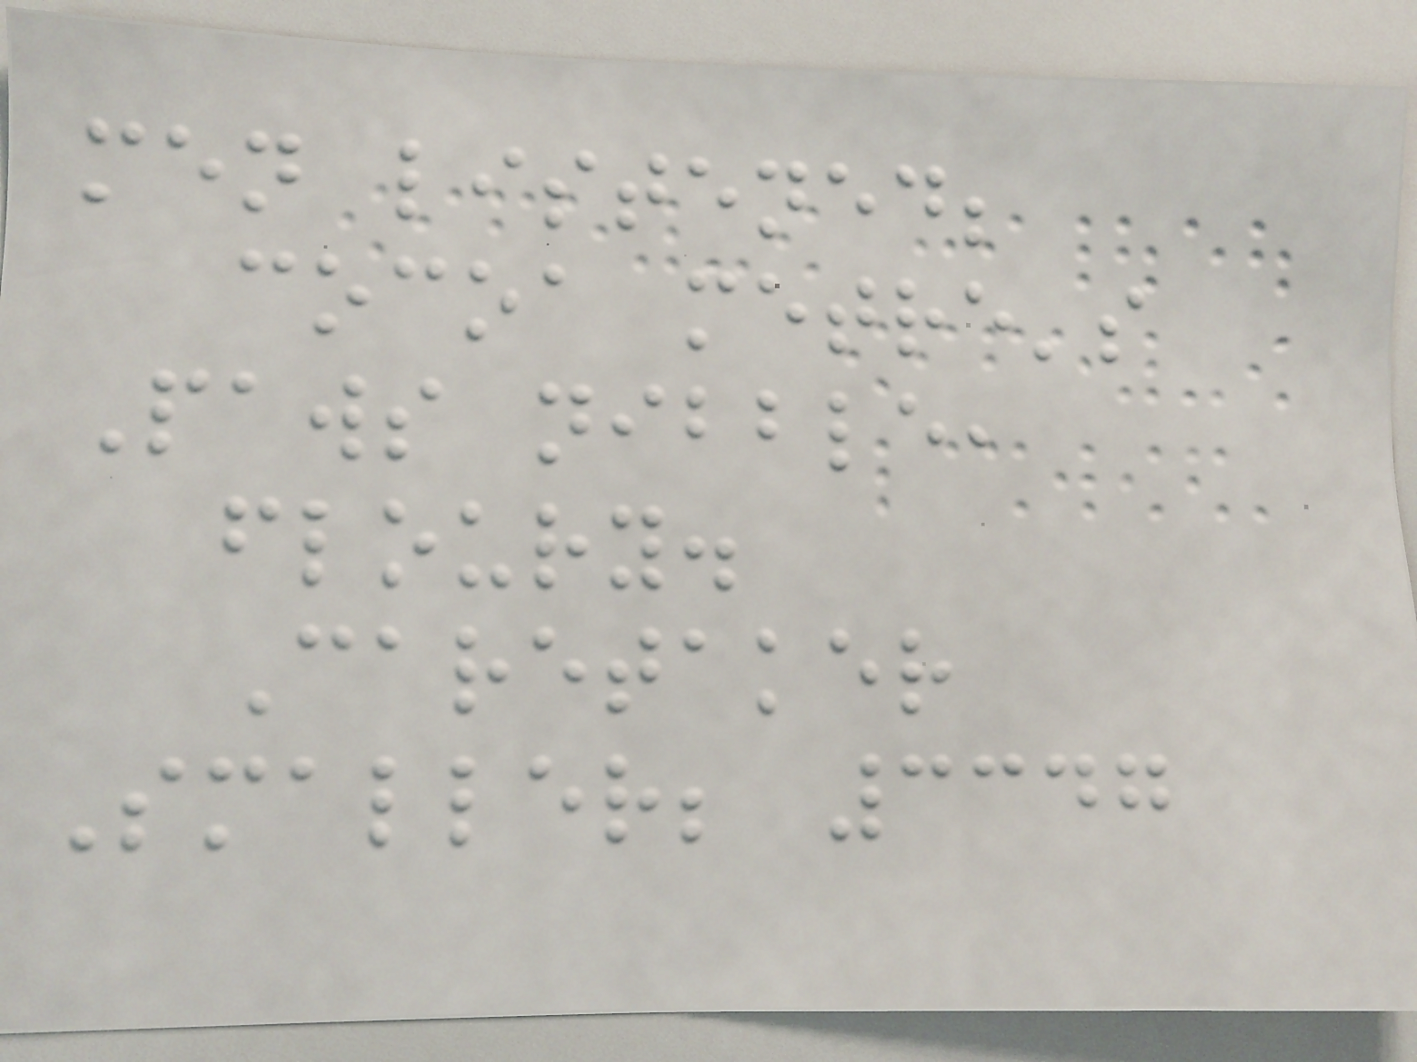men listened;
cocoa metre's
Paws nibble,
floury.
Caretaker
Smaller; 3347
